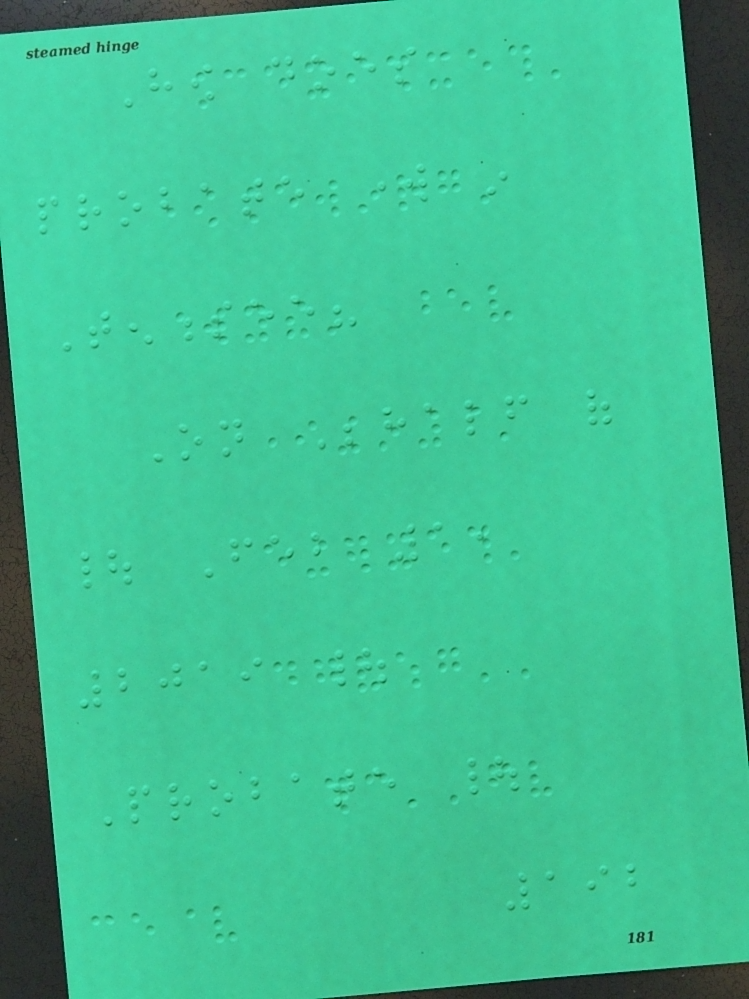How does
probate work in
Tennessee?
On Behalf of
| Feb 1,
2019 |
Probate |
192
